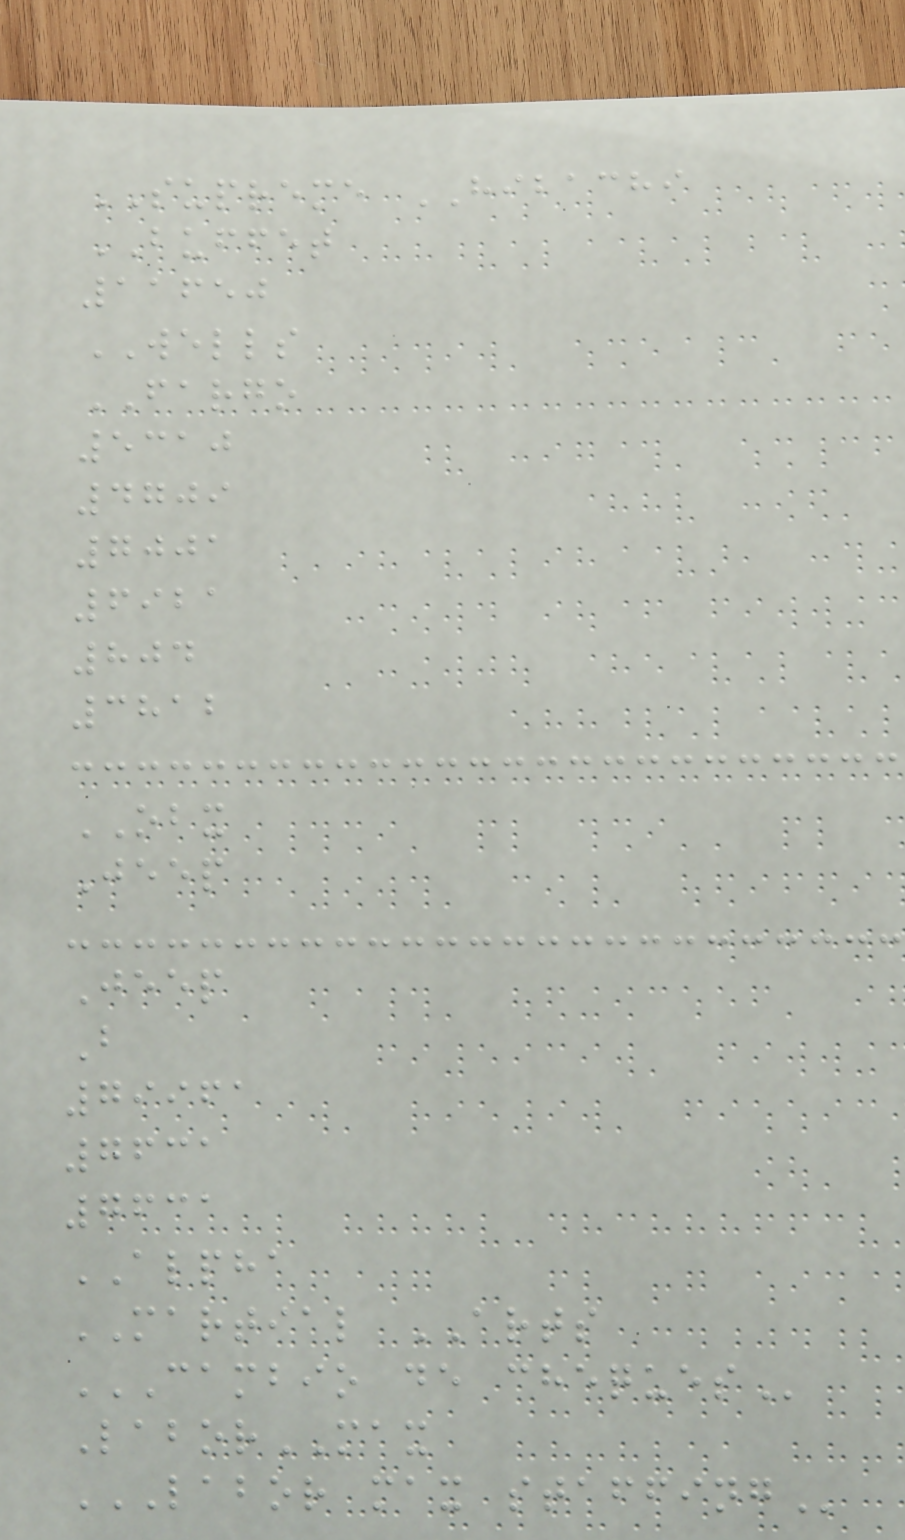SUPREME HIBACHI
BUFFET
11650
WELLS
FARGO
5310
4709
7001
6921
804
3812
OBX
Jeep
Jeep
B
79961
7631
7631
ALPHA
MARTIAL ARTS
CAMBIO DE CHEQUES
LaborMAX
LABOR MAX STAFFING
